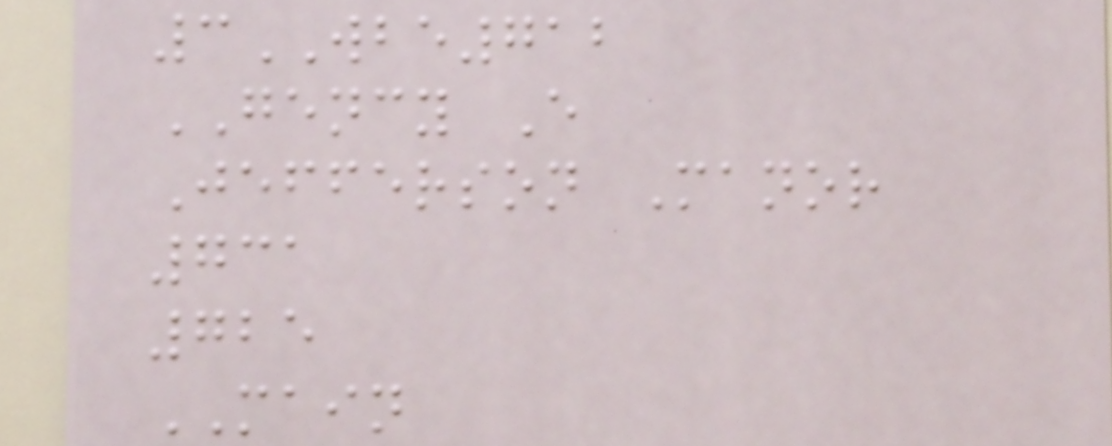3WBE712
GENCY E
Jefferson Manor
731
725
MAIN
